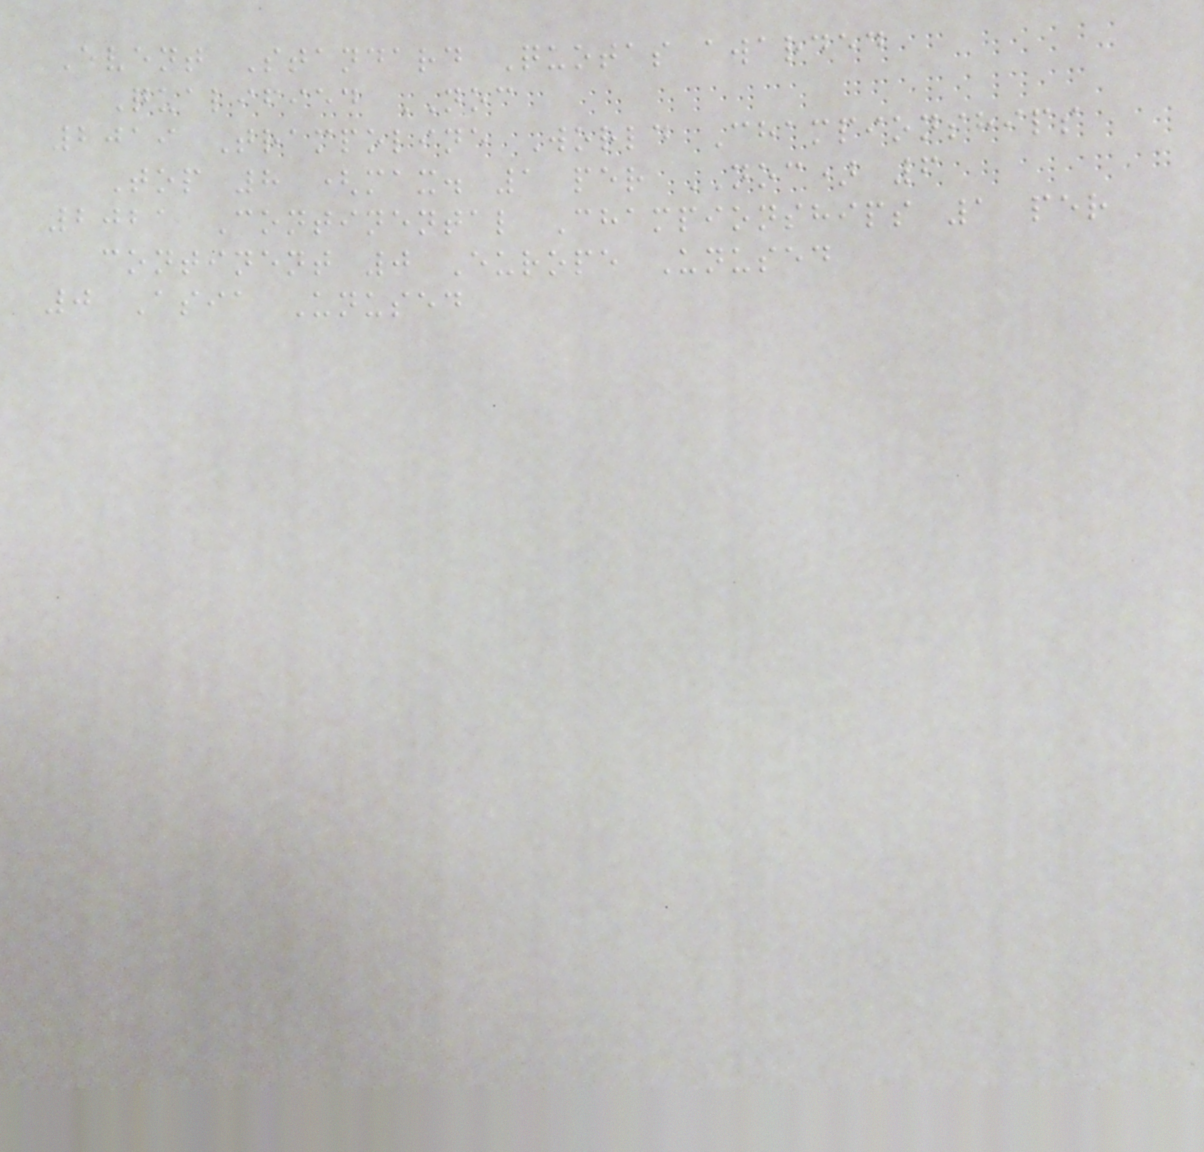Event Standard Quotas awarded
Qualified NOC
2019 Trampoline World Championships
Top 8 (max. 1 per NOC) 6
2021 Continental Championships 1 per
continent 0 Europe Unused
0 Asia Unused
